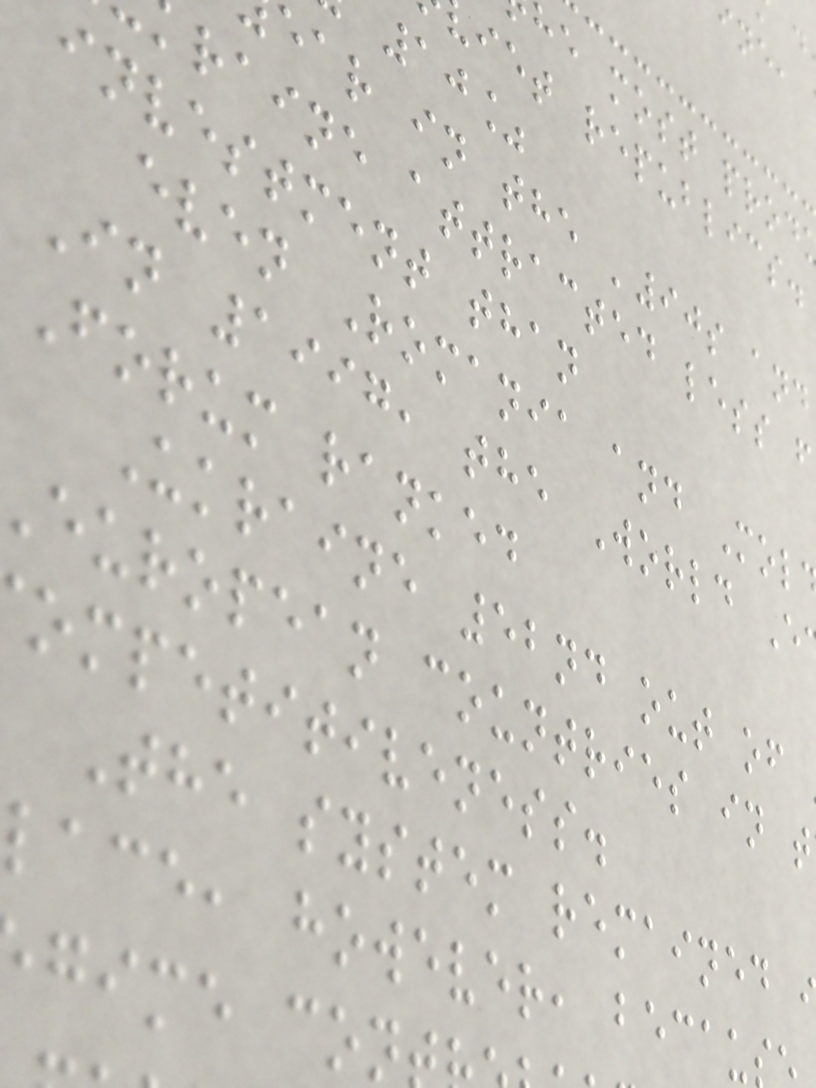he most prod
iet republics.
10%
ear in the '90s and
raine attracted less f
investment than
even Romania and Mol
In 1997, the World E
Forum ranked
Ukraine 52nd out of
european countries in t
ompetitiveness.
The system remained
lace, however, becau
gime con
